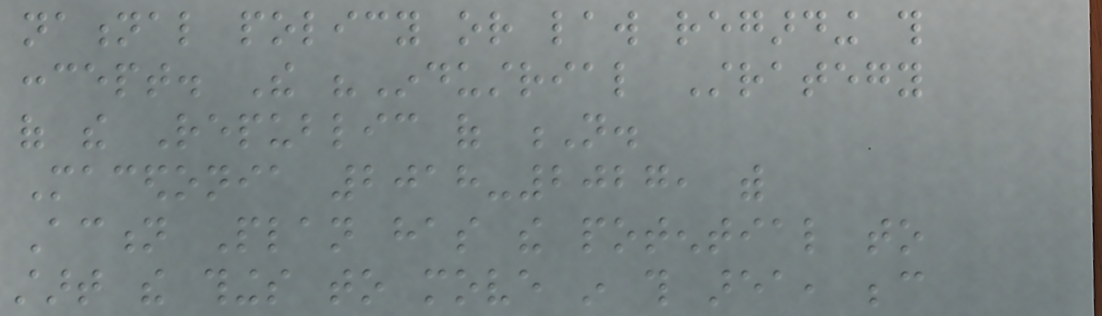national policy or law regarding this
concept. The "Industrial Strategy
of the Republic of N.
Macedonia 2018-2027, with
Action Plan has the potential to
start the things to move in this area, because
